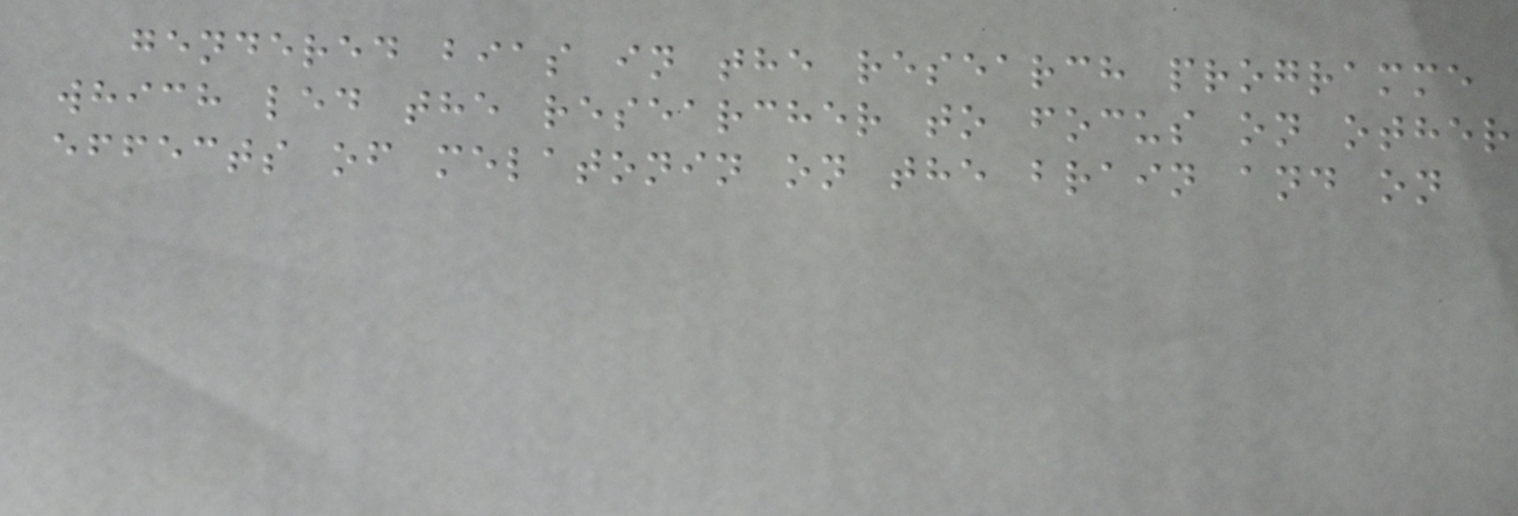gendered bias in the research programme
which led the researcher to focus on other
effects of melatonin on the brain and on
